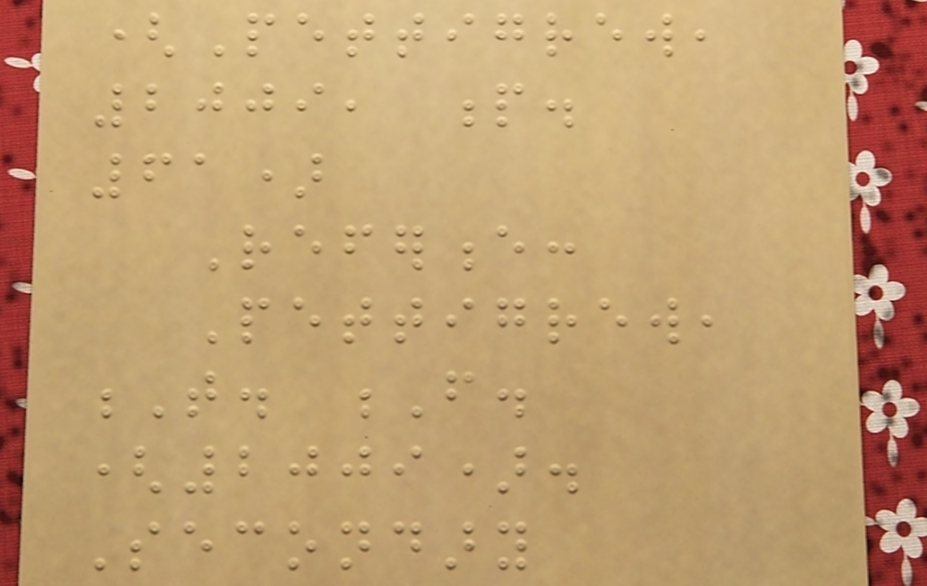(Pettigrew,
2009, p.
61)
Reference:
Pettigrew,
T. F.
(2009).
Secondary
